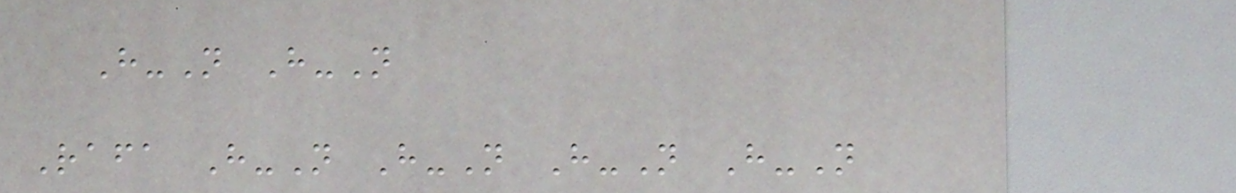Have-Not Have-Not
Rafa Have-Not Have-Not Have-Not Have-Not
